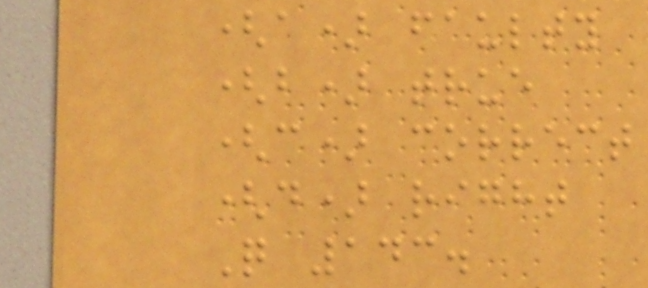(a) faulty
(b) true
(c) correct
(d) right
Q 143.
